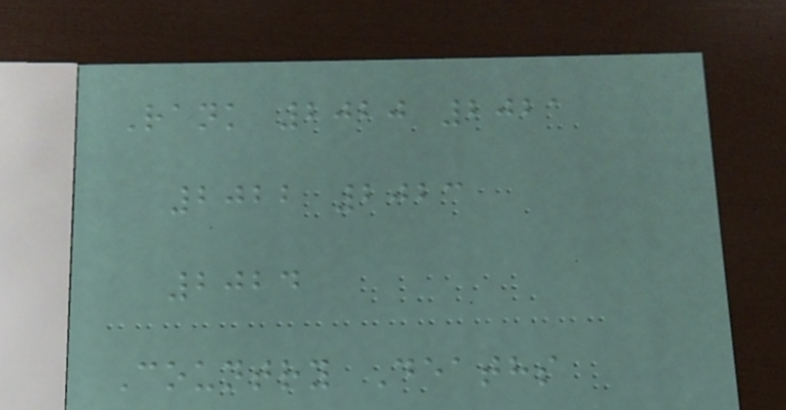Rank 2020 2021
2022 2023
2024
Country Deaths
